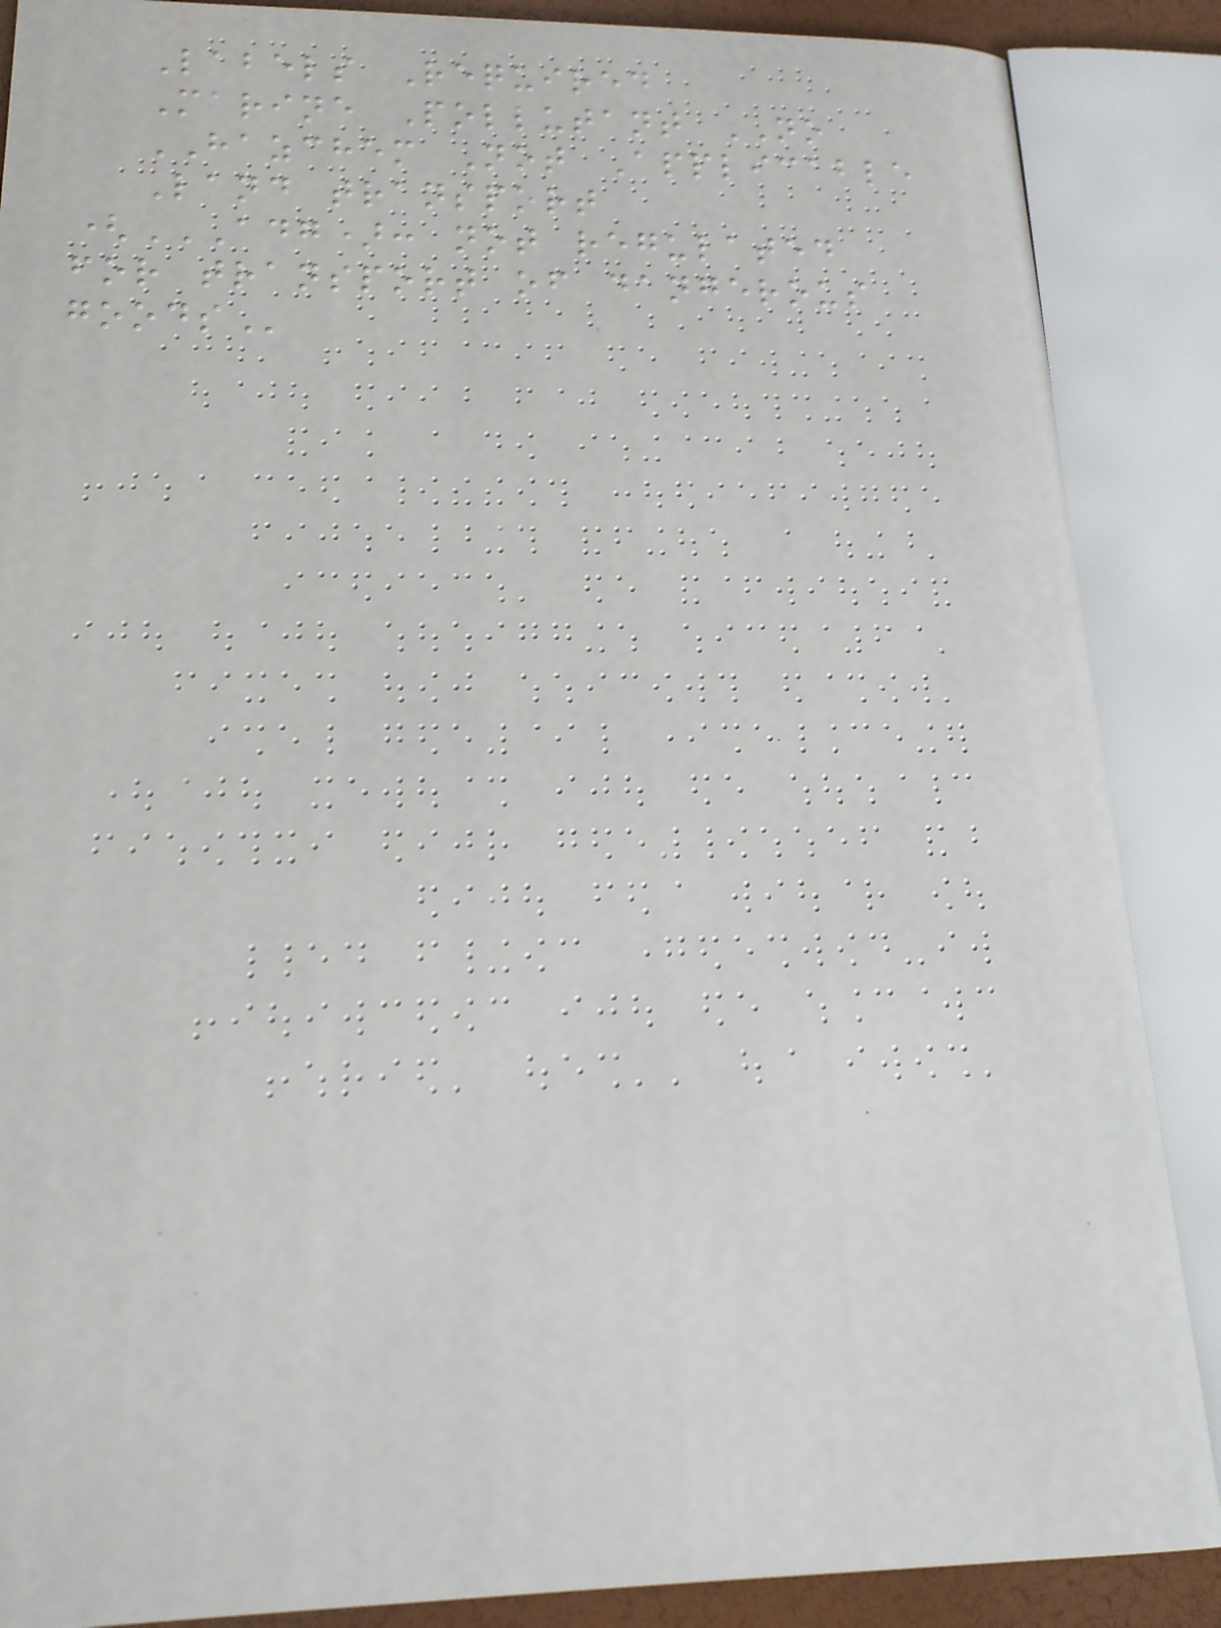Labels Required
Marine Pollutant NO
HAZCHEM Not Applicable
Land transport
(ADG): NOT REGULATED
FOR TRANSPORT OF DANGEROUS
GOODS
